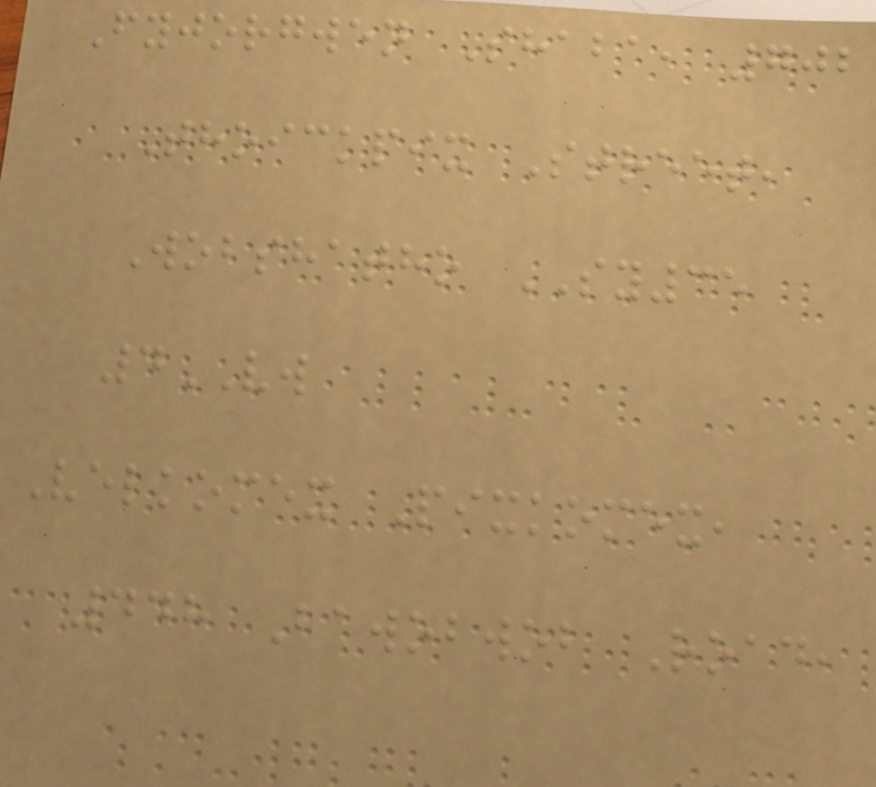Fyjorgwen Shaba, 702
Thoickpix Street,
Wobshatho SY35
4VW
Velkomex Pixkomex,
448 Bawobwob Road,
